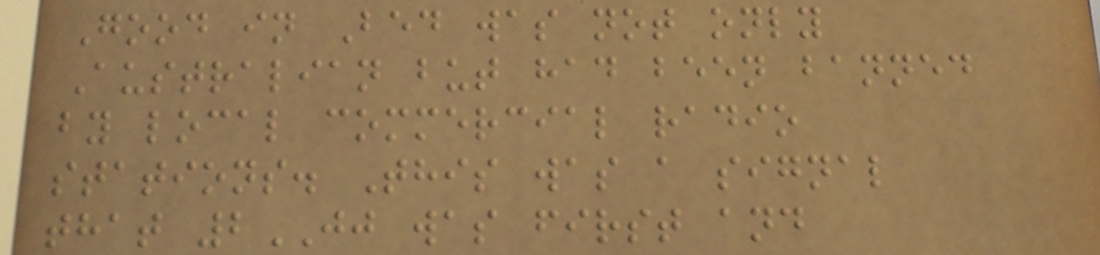Good in Bed was not only
Australian but had been banned
by local commercial radio
stations. This was a signal
that 2JJ was first and
